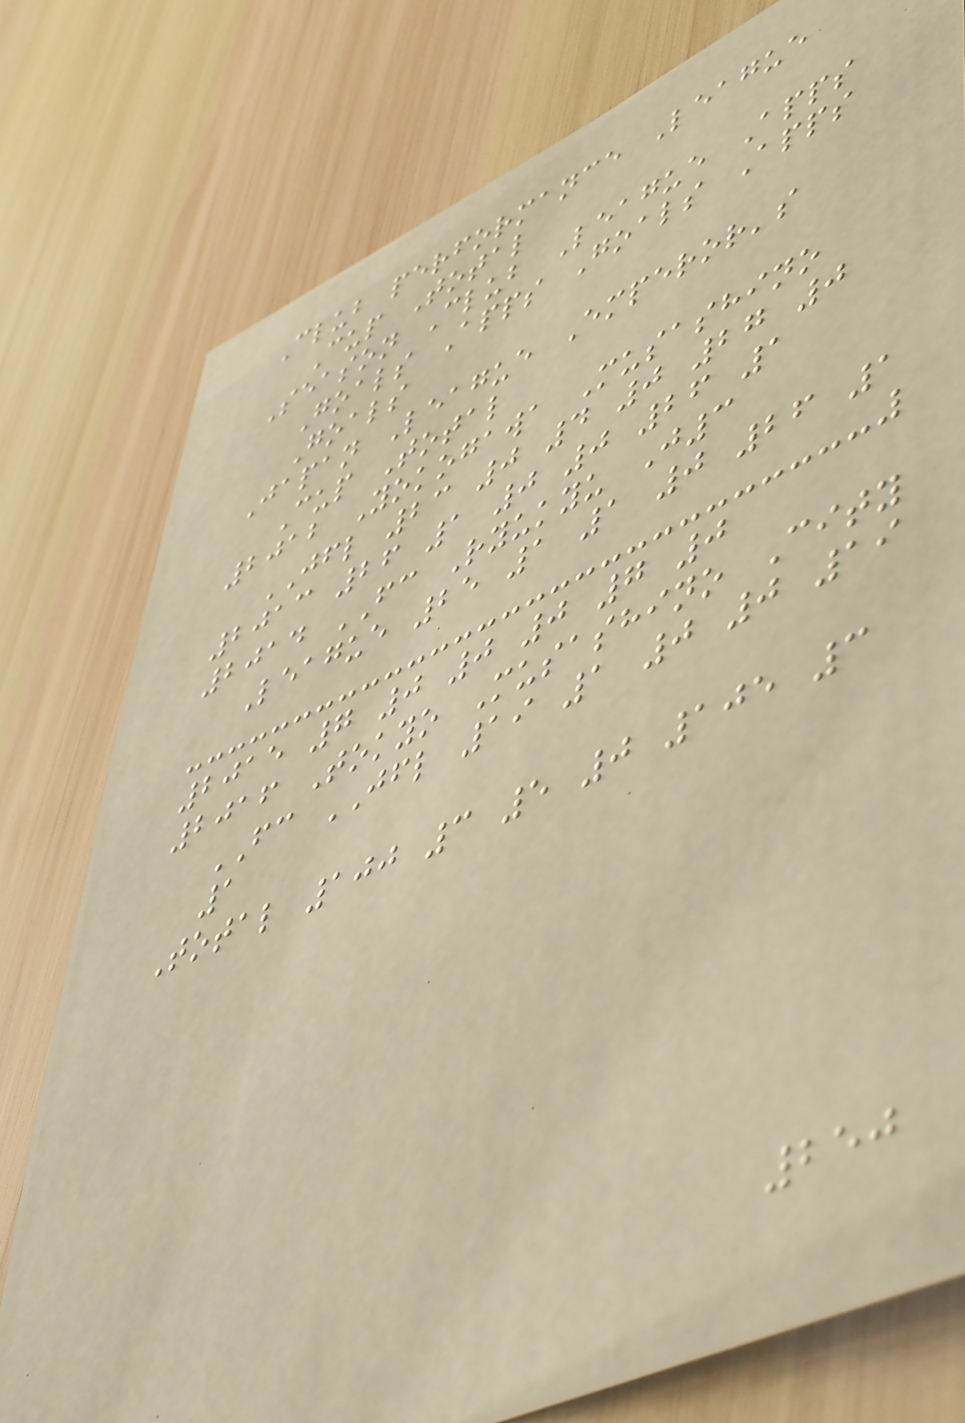Club performance League
Cup Total
Season Club League Apps
Goals Apps Goals Apps
Goals
Japan League Emperor's
Cup Total
2012 Yokogawa Musashino
JFL 23 0 4 0 27 0
2013 26 1 0 0 26 1
2014 FC Ryukyu J3
League 25 1 1 0 26 1
2015 7 0 0 0 7 0
2016 Tokyo Musashino City
FC JFL 19 1 0 0 19
1
Total 100 3 5 0 105 3
250
